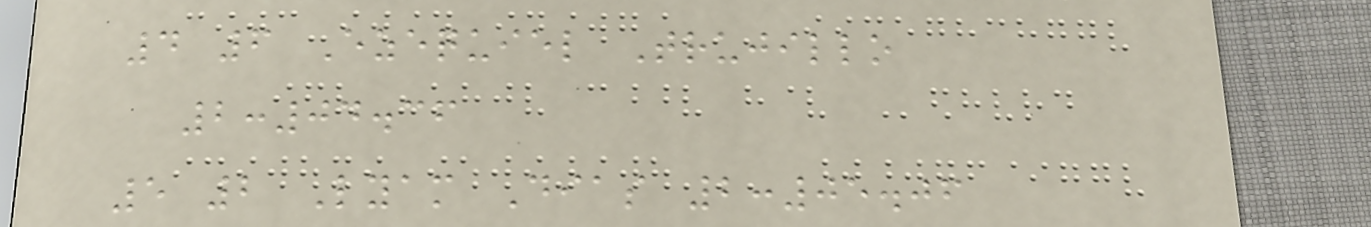4 6 Ezequiel Trujillo
2:04.36
5 2 Lyam Dias 2:05.06
